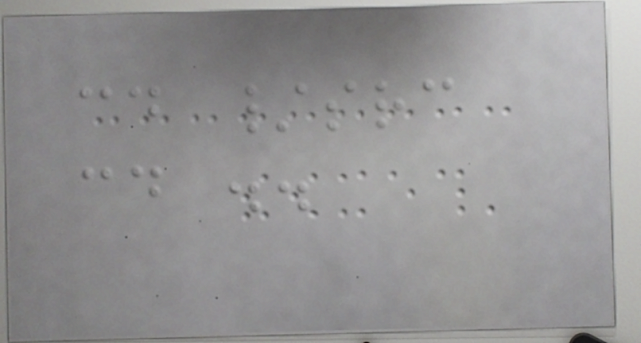cd /src
cd ..
